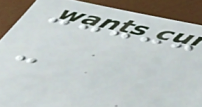-
